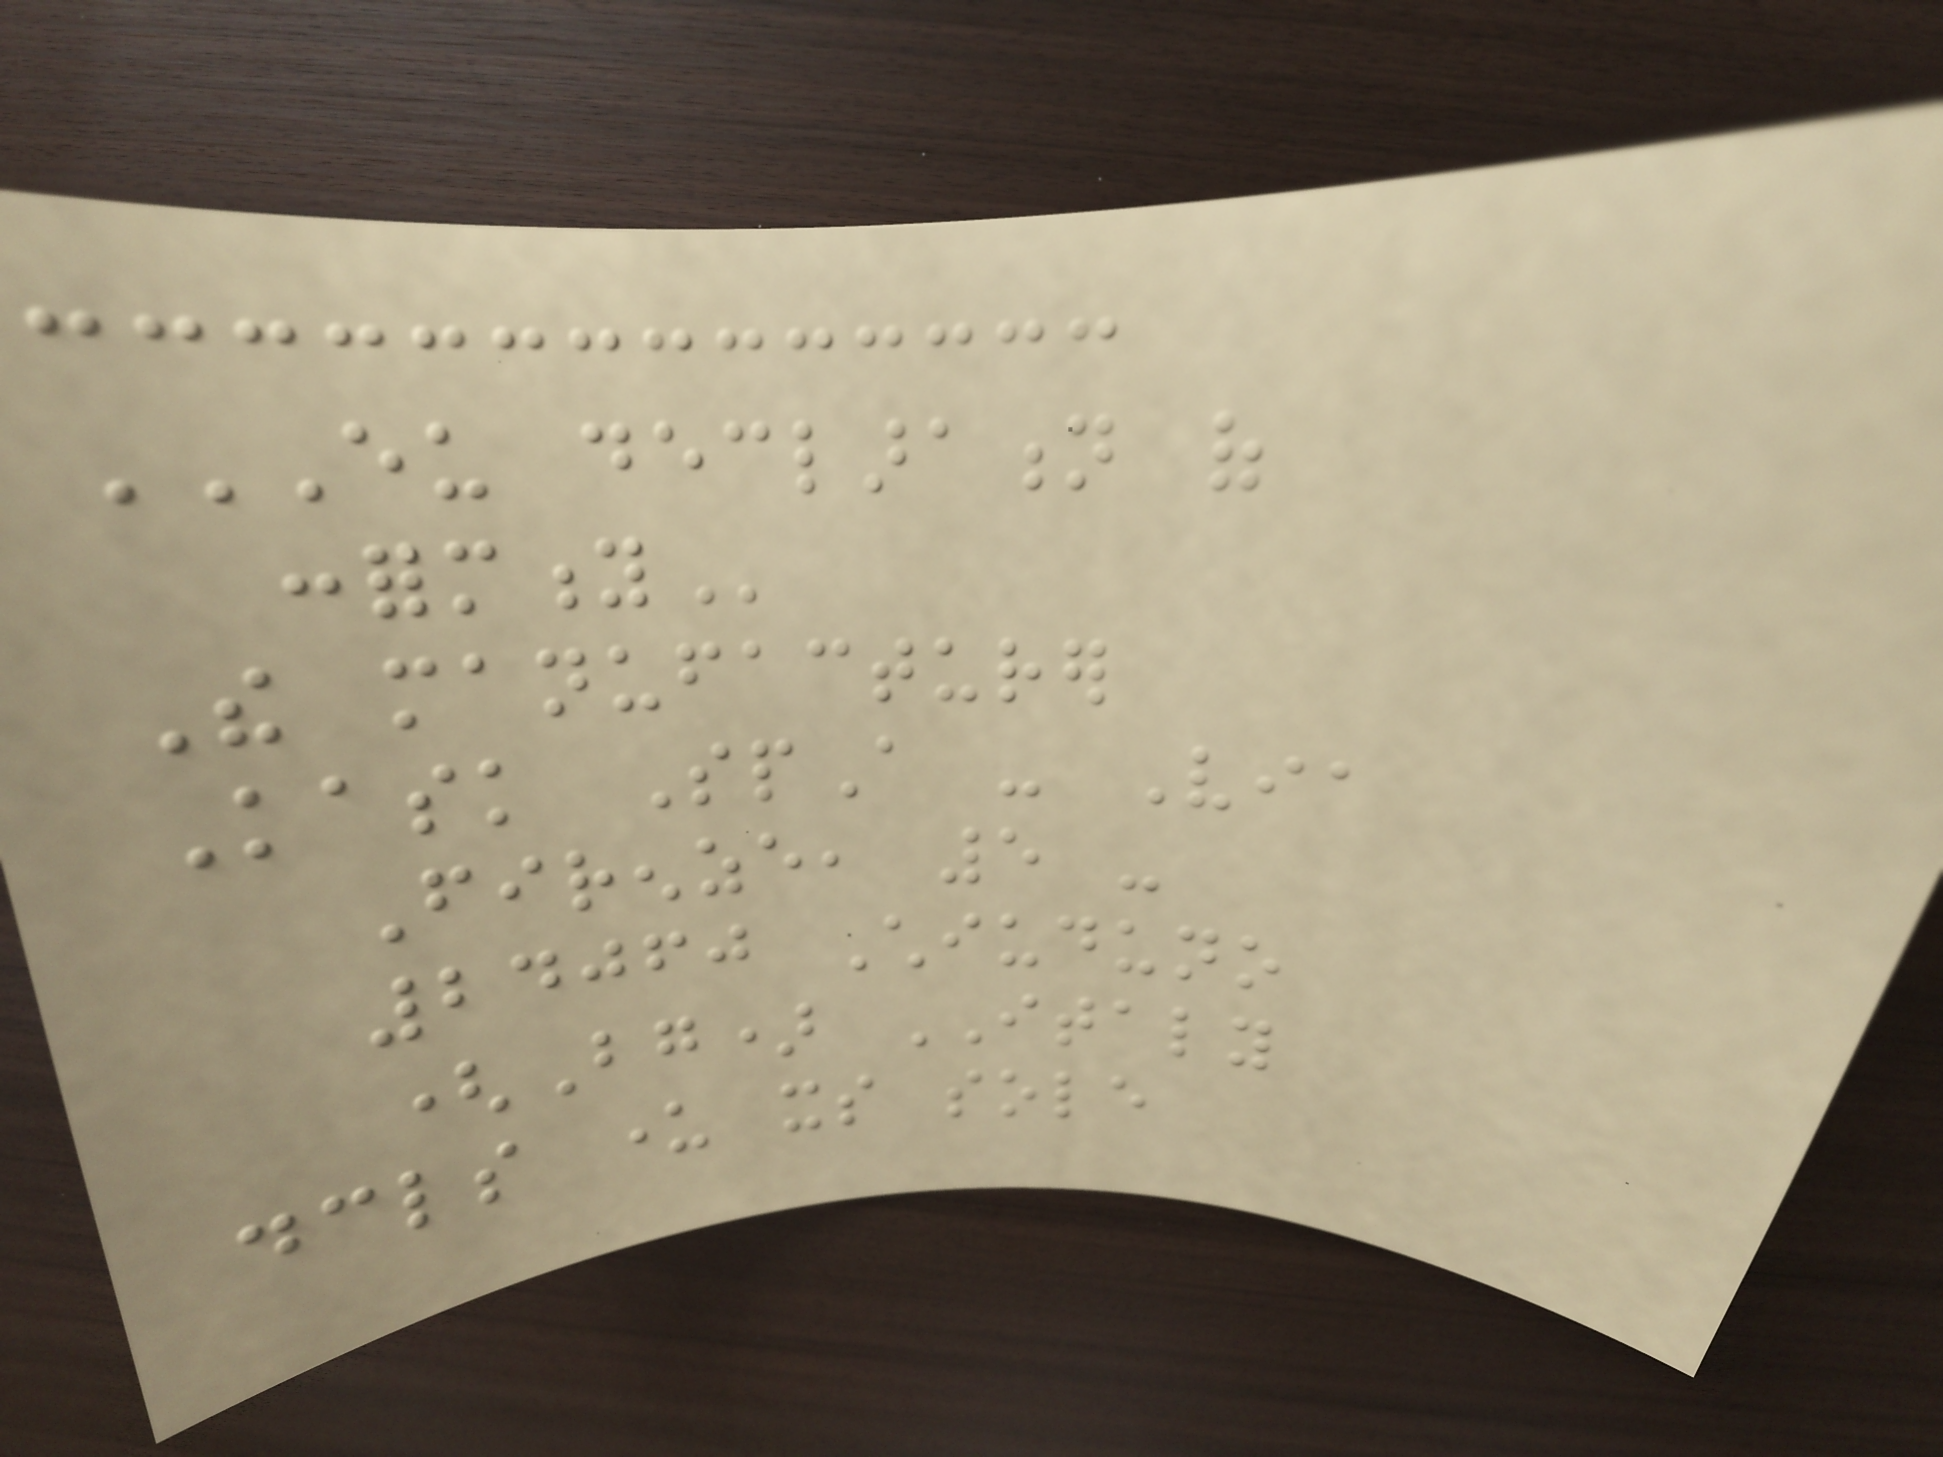EU DECLARATION OF
CONFORMITY
The manufacturer
Kask SpA - Via
Firenze, 5 -
24060 Chiuduno
(Bg) ITALY
declares under its sole
